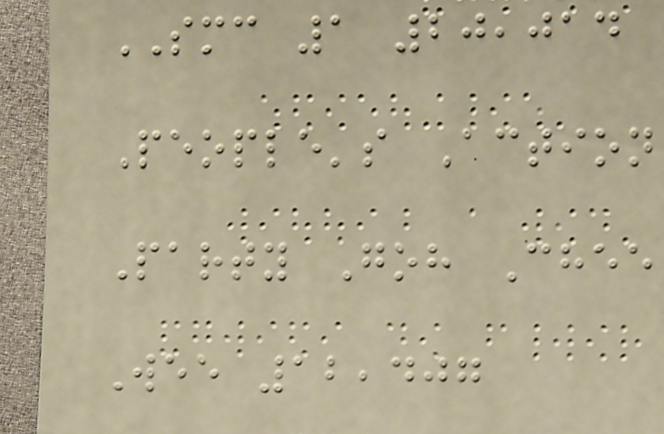SMC 1 20,014
People's Action
Party Goh Chee
Wee 12,407
